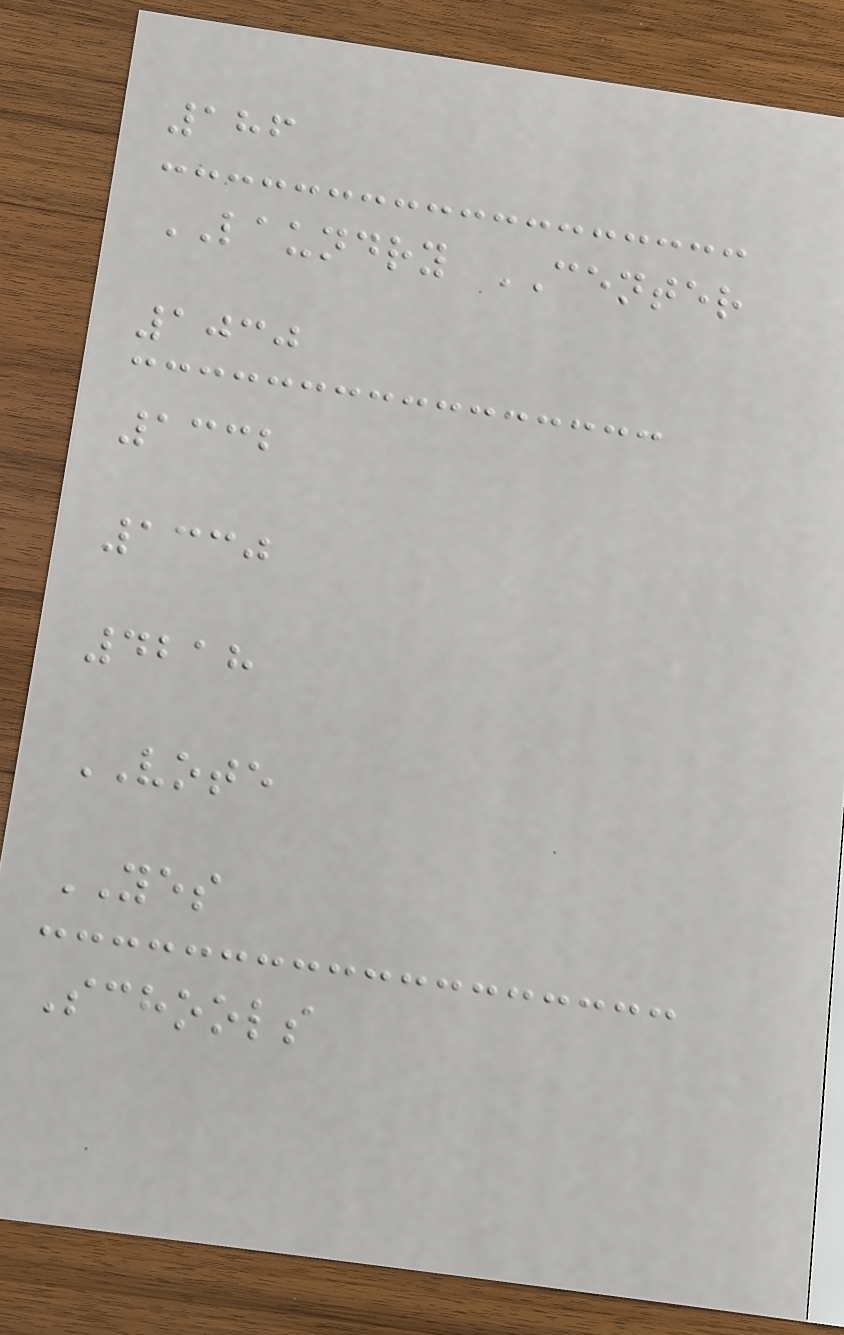186
LAUNDRY CENTER
1030
1332
1330
4218
VOTE
YES
Schools
